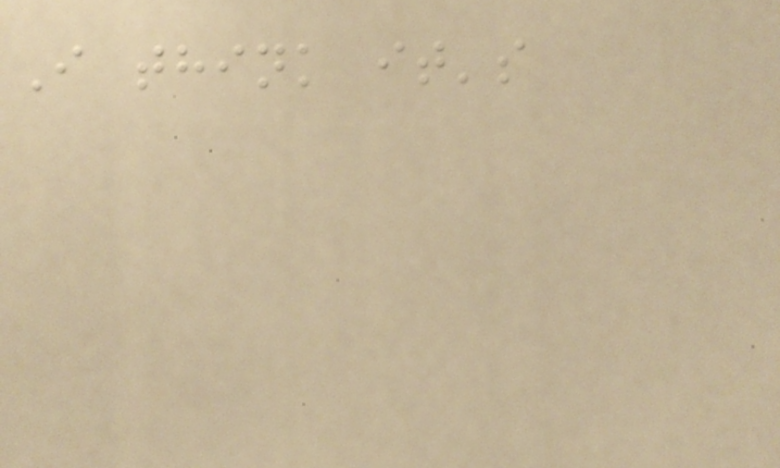I think it's
